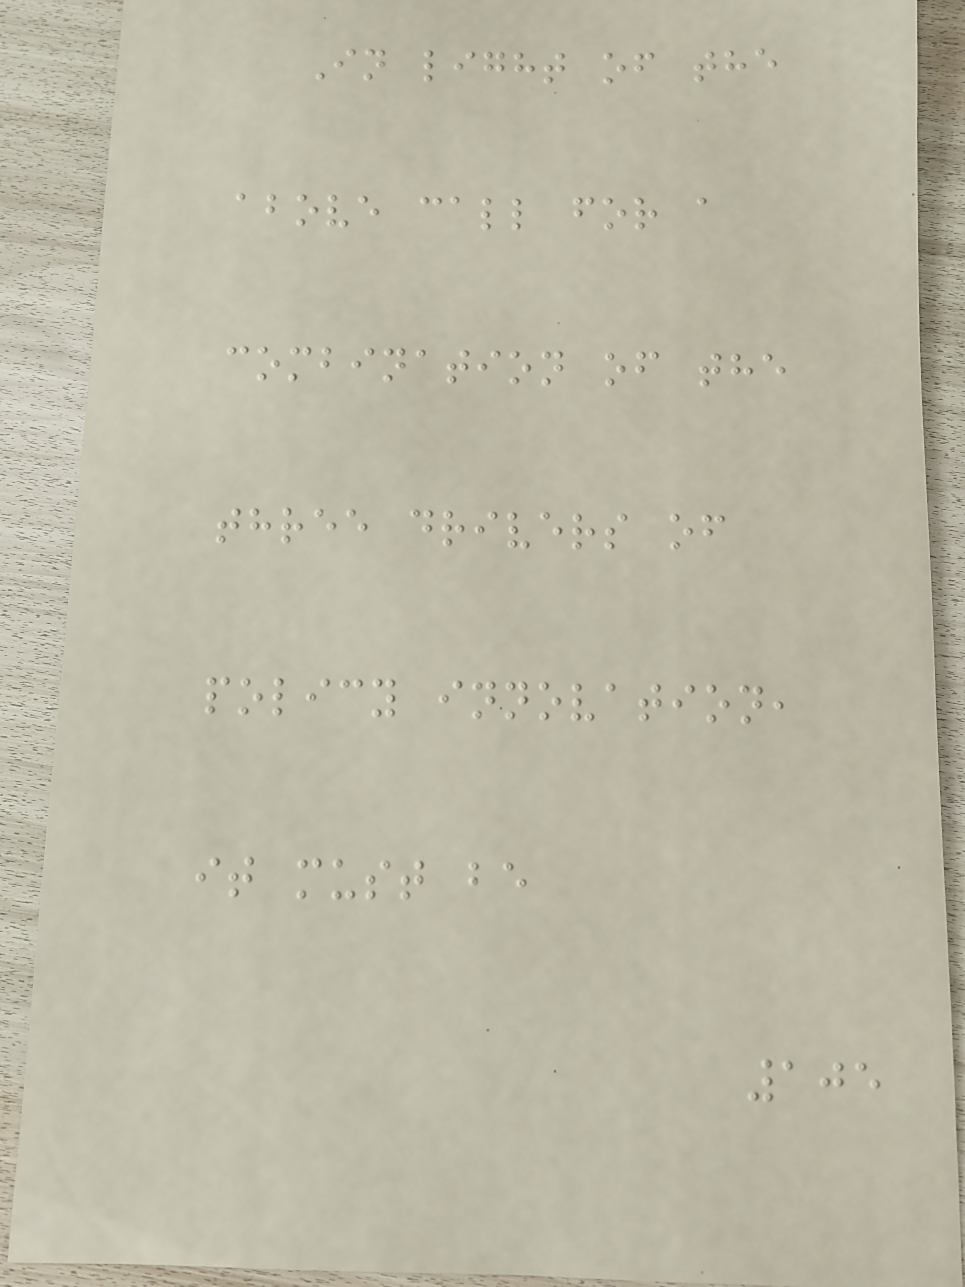In light of the
above call for a
combination of the
three drivers of
policy innovation,
it must be
105
